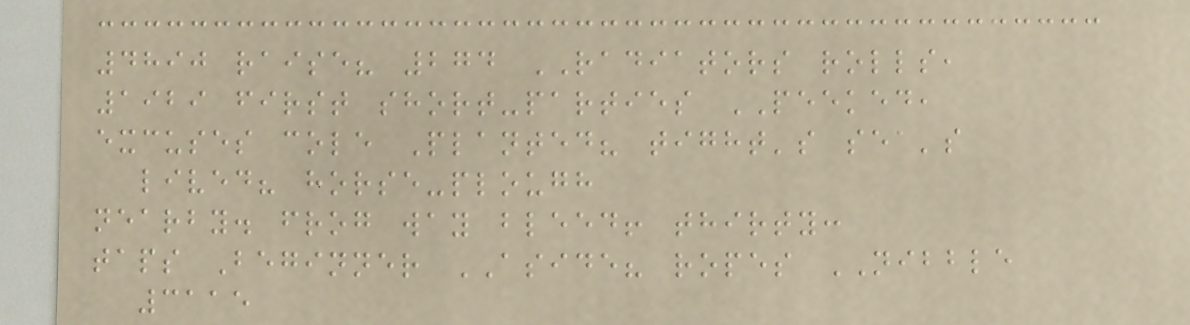4890 raise? 274 RADIATORS rolls,
1929 first short-parties PEEKED,
excuses cole Planted? tight's sea's
lived? horse-plough
nearby. frog way bleed! thirty:
taps Beginner ASIDE? ropes NIBBLE
3115
